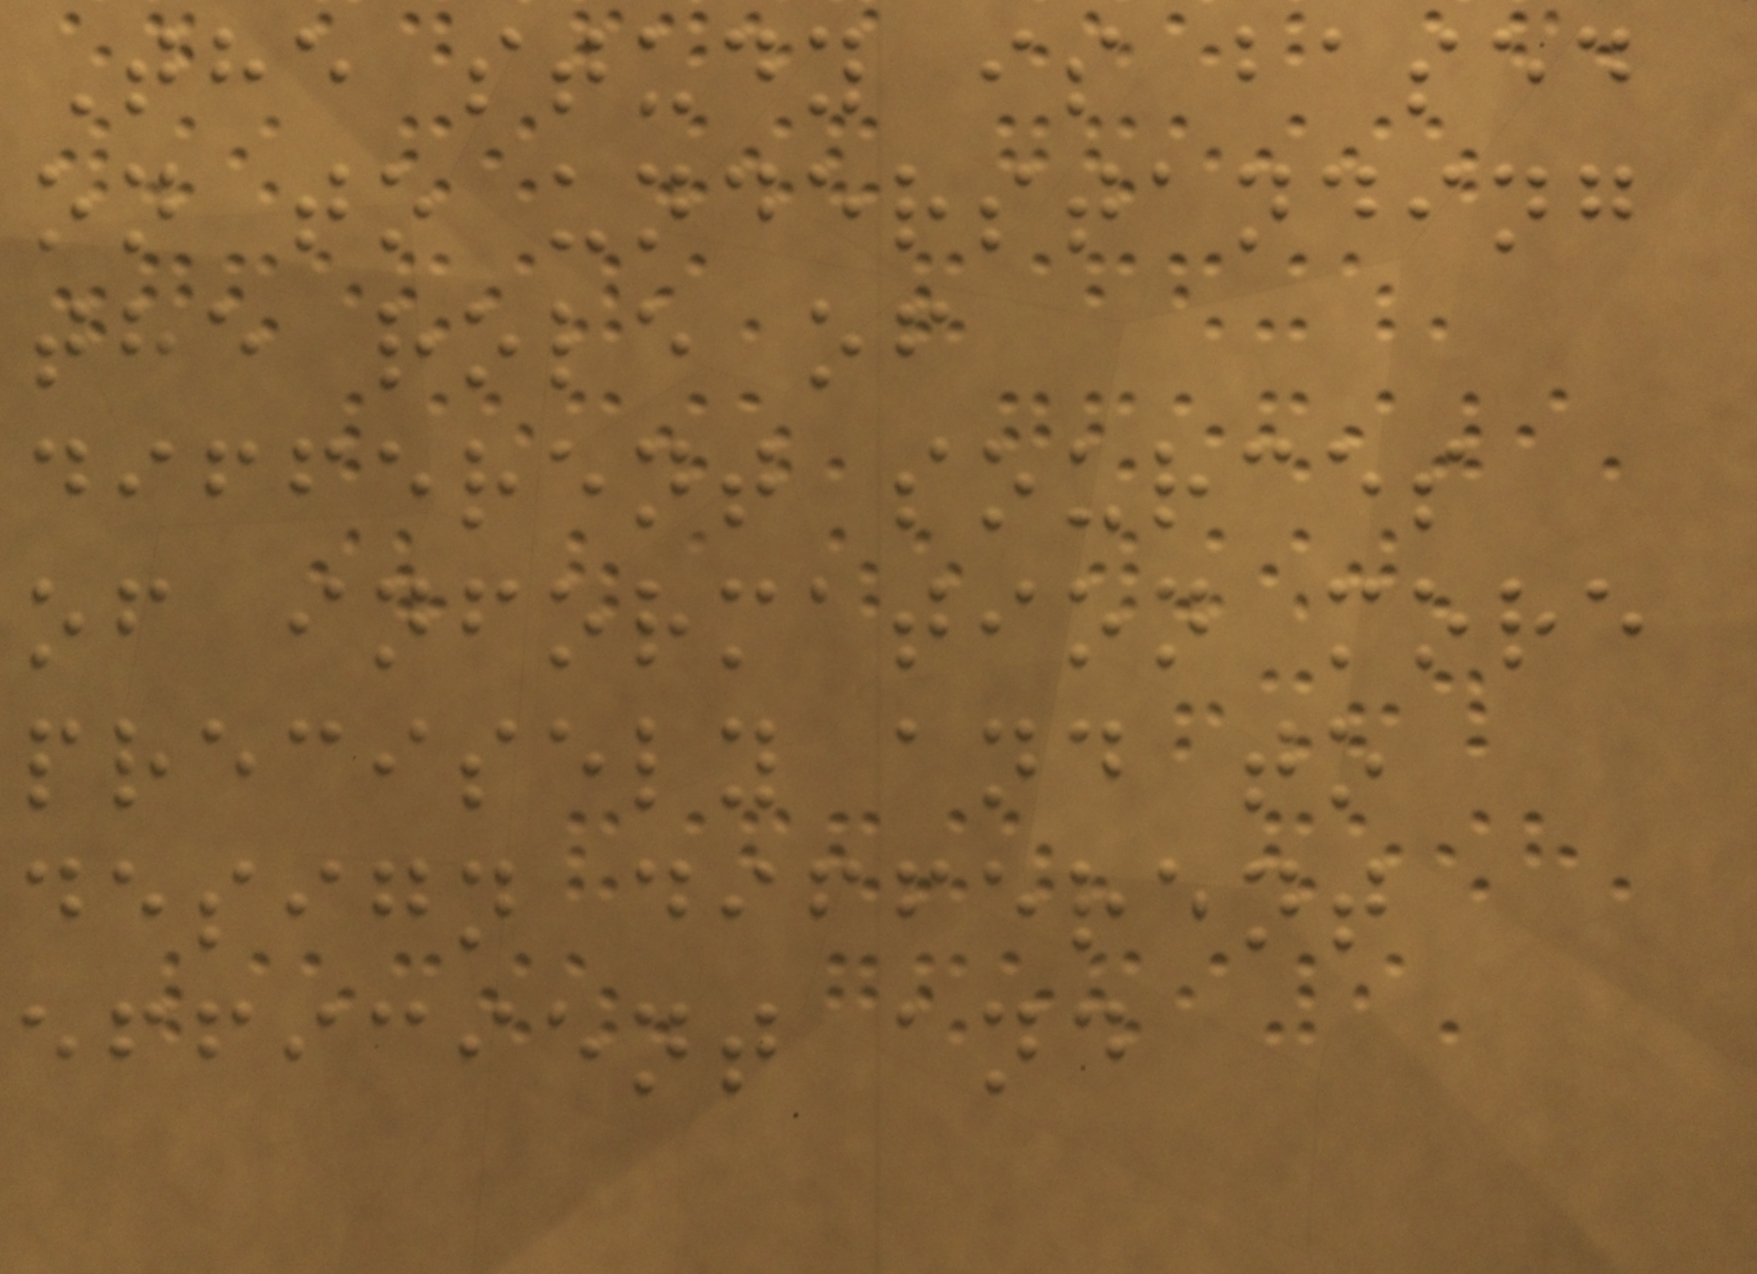The study is based
on to understanding
the role of
different sources
of information more
precisely and to
design different
efficient and
